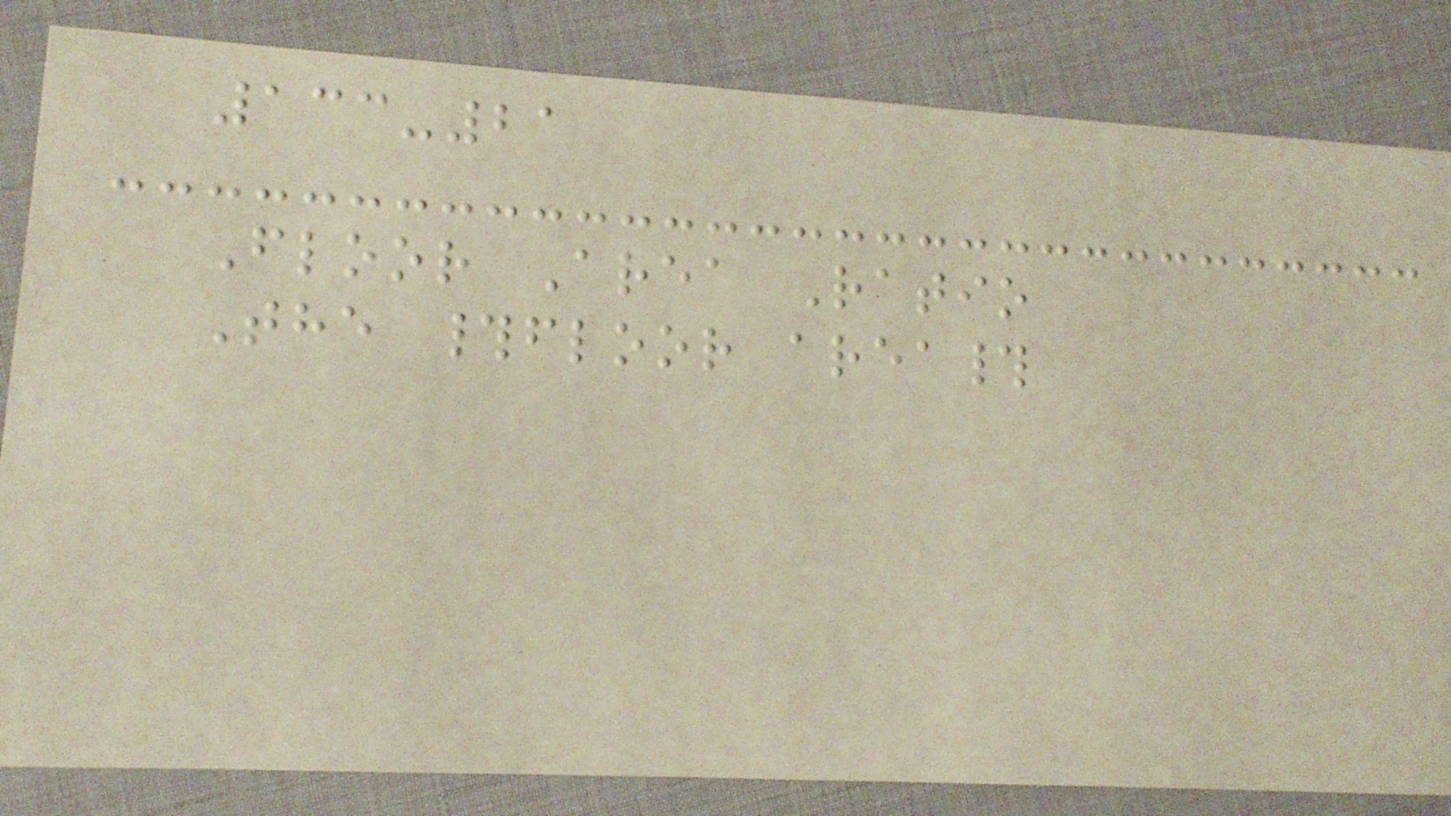133-21
Floor Area Ratio
The #floor area#
